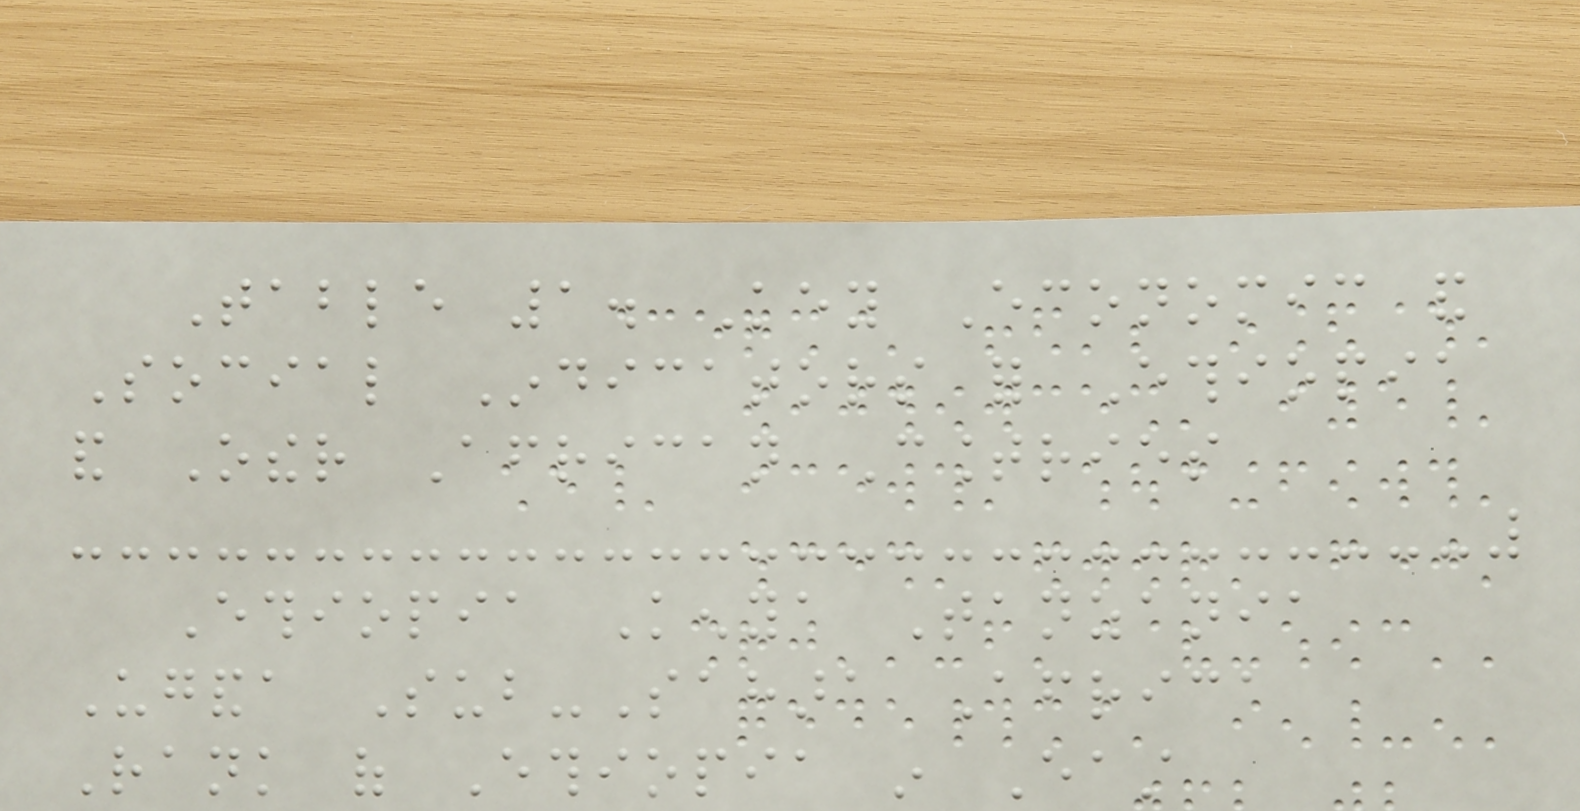Table 1. Key Economic and
Social Indicators for Ethiopia
and Other African Countries
Ethiopia Kenya Tanzania
Uganda Sub-Sahara Africa
Rank of Ethiopia in East
